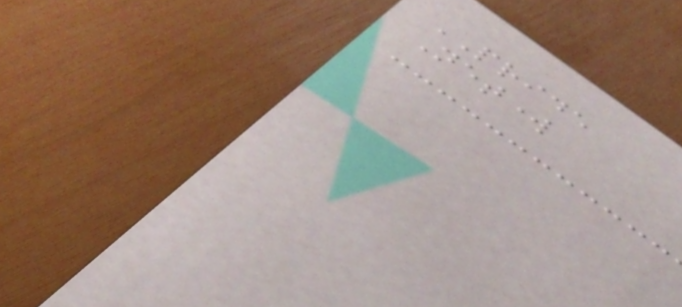PRIDE
Network
